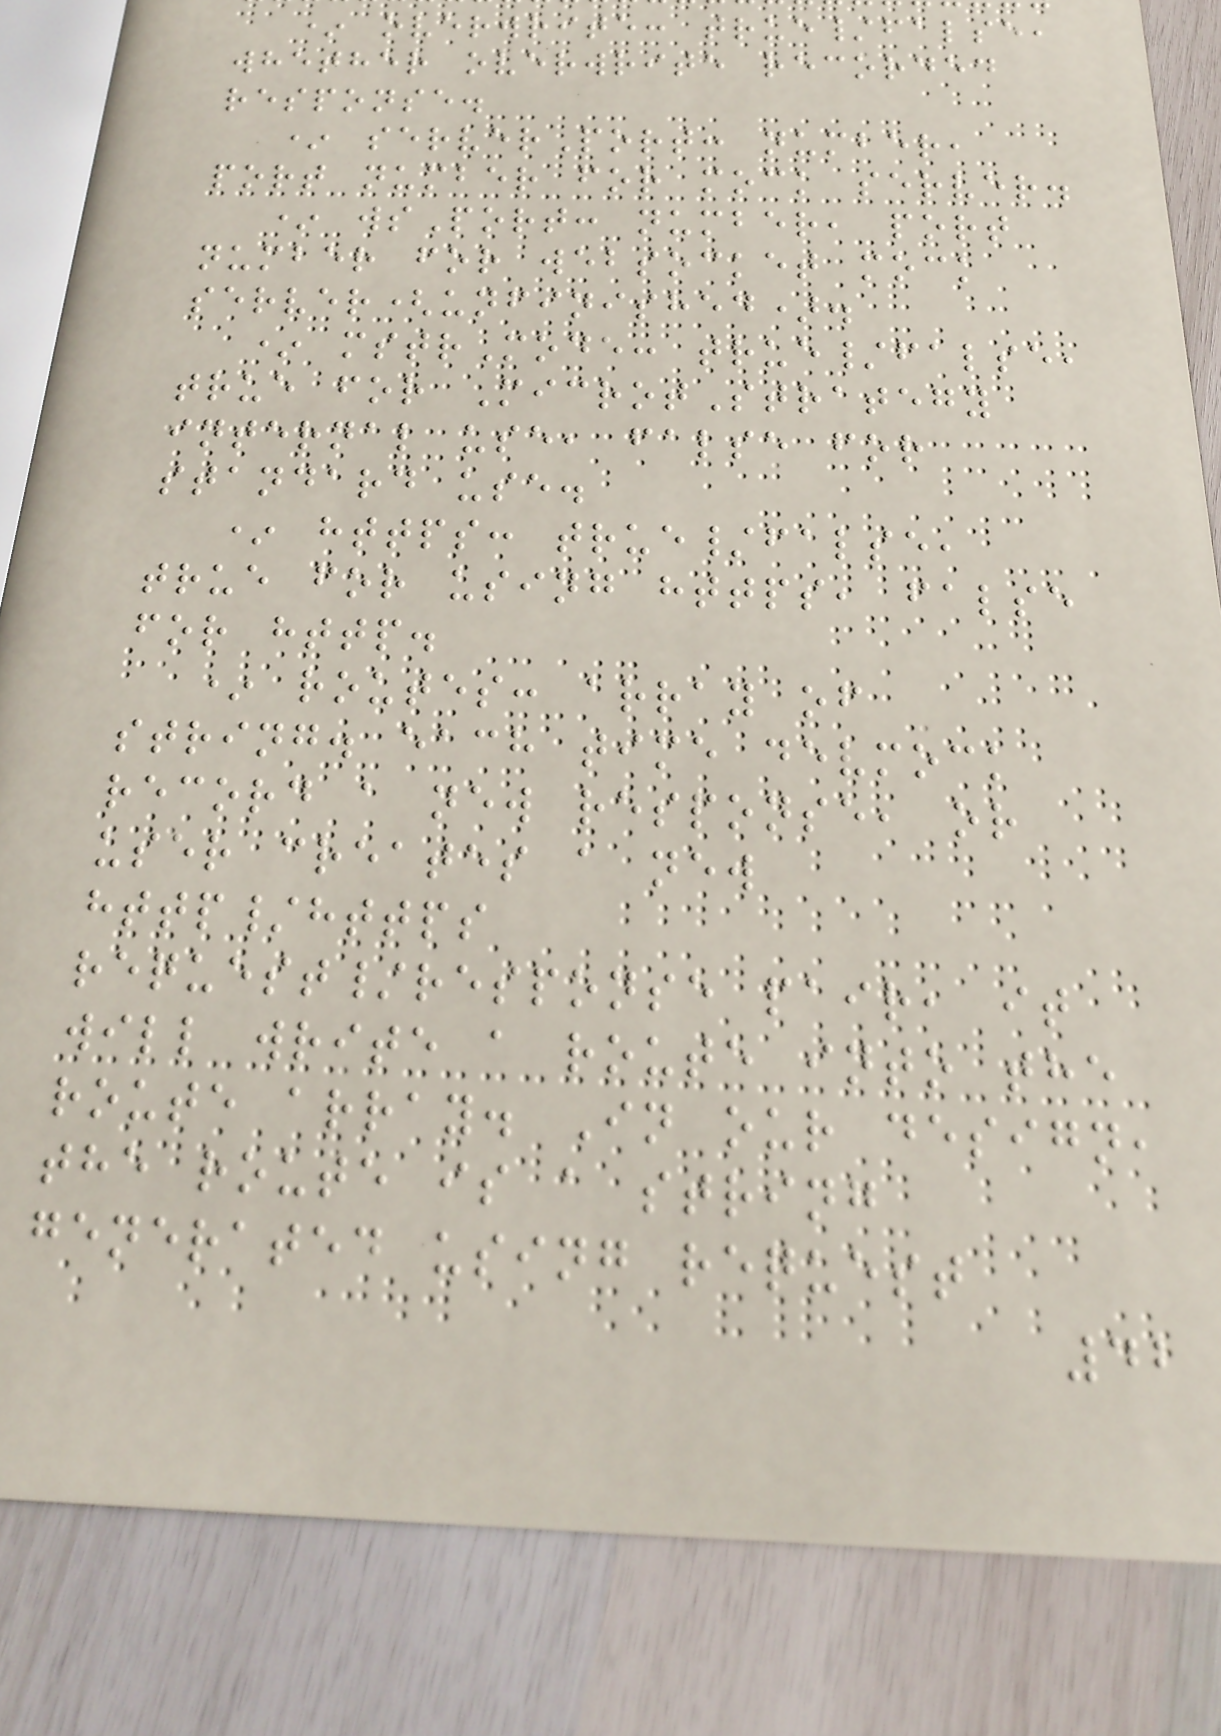* overwrite: true/false,
whether overwrite recorded
response.
* serverPort: number,
port number for mock server.
* wsPort: number, port
number for websocket mock
server(unfinished).
* mstrMode: true/false,
true for MicrotStrategy
internal use, false for
standard use.
* https: true/false,
true for using https, false
for http.
* routes: array of
string. each time devmock
record a new response, or
user creates a new
http/https
request/response pair, it
will write a route into the
route array. In our design,
the route is a string
generated using request
42
